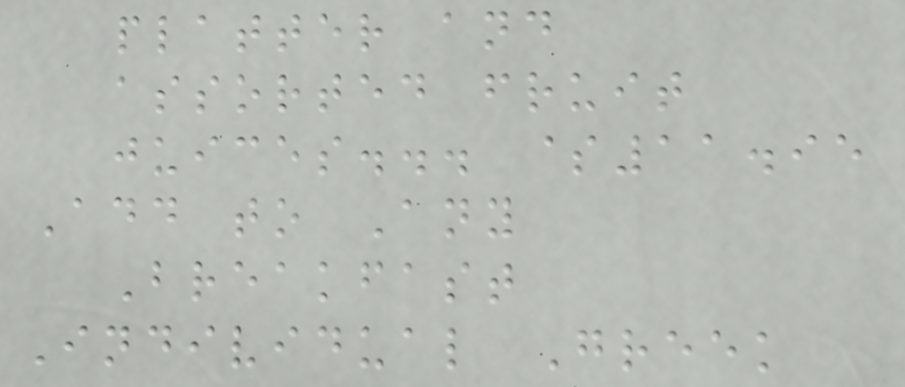platter and
assorted fruit
juices... $11.95
Add to Any
Breakfast
Individual Greek
